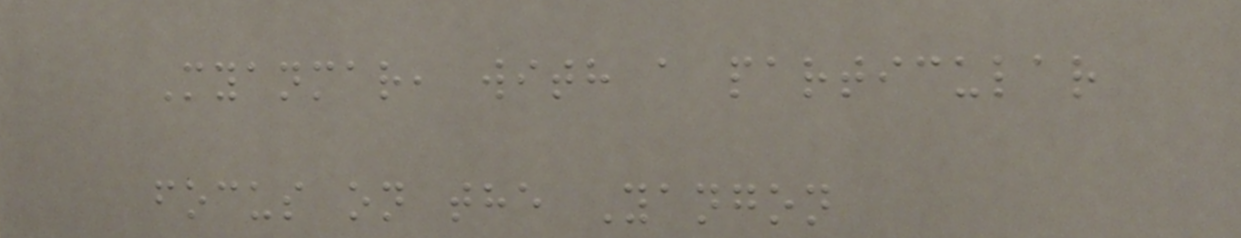Myanmar, with a particular
focus on the Yangon
